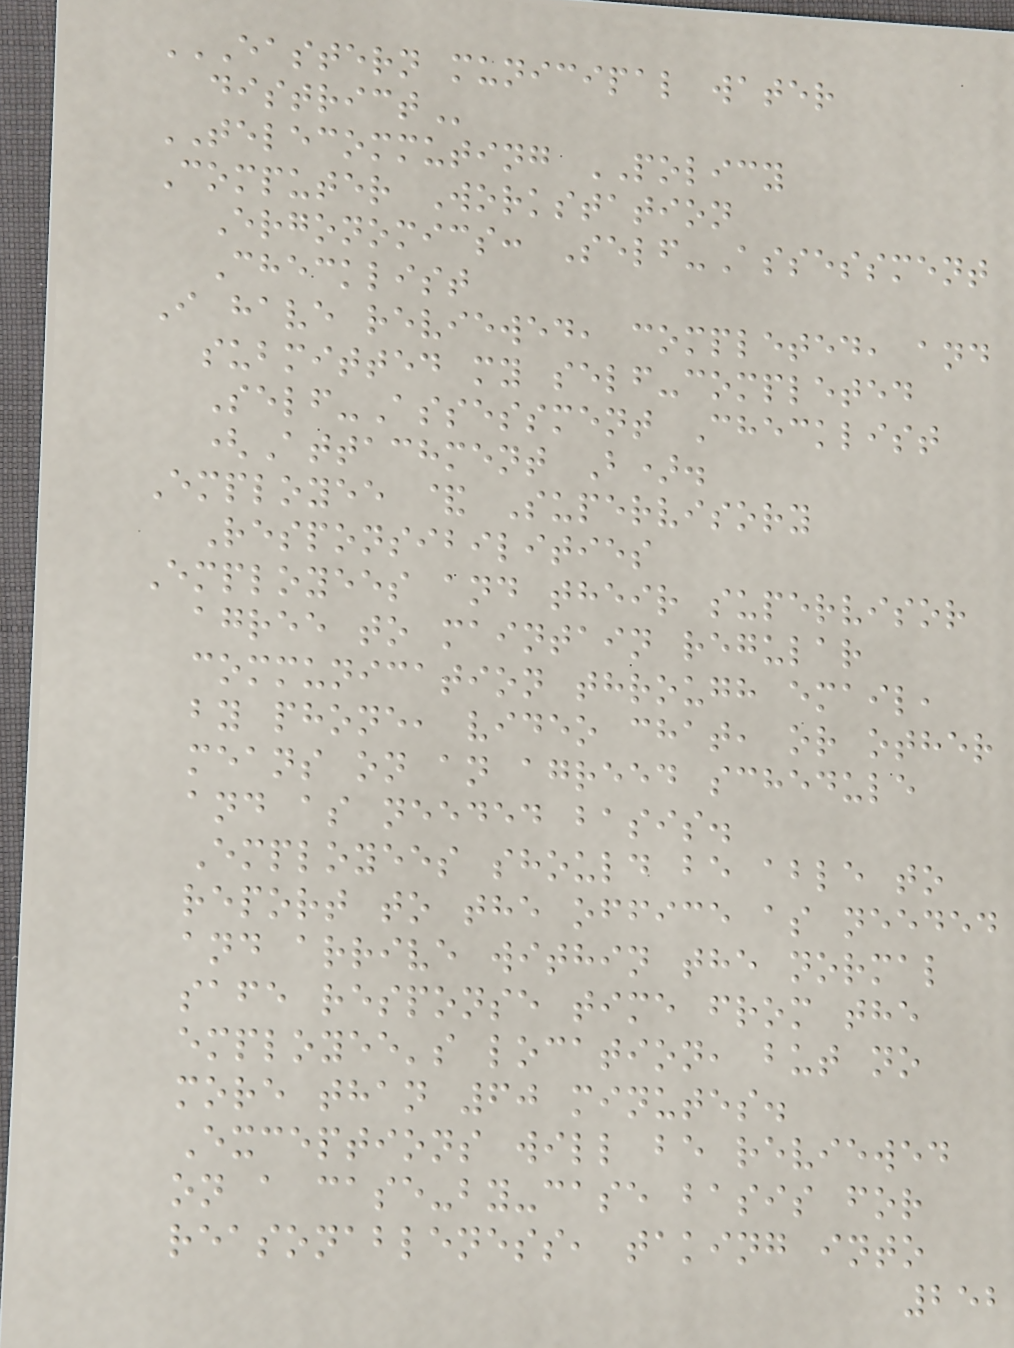EASTERN MUNICIPAL WATER
DISTRICT
TELECOMMUTING POLICY
Computer Workstation
Ergonomics: Self-Assessment
Checklist
I have reviewed, completed, and
submitted my self-completed
Self-Assessment Checklist
(Attachment B).
Employee & Supervisory
Responsibilities
Employees and their supervisor
agree to maintain regular
communication through email,
by phone, video chat, or other
means on an agreed schedule
and as needed basis.
Employees should be able to
report to the office as needed
and arrive within the normal
safe response time from the
employee's location, but no
more than 60 minutes.
Exceptions will be reviewed
on a case-by-case basis for
reasonableness, taking into
252
